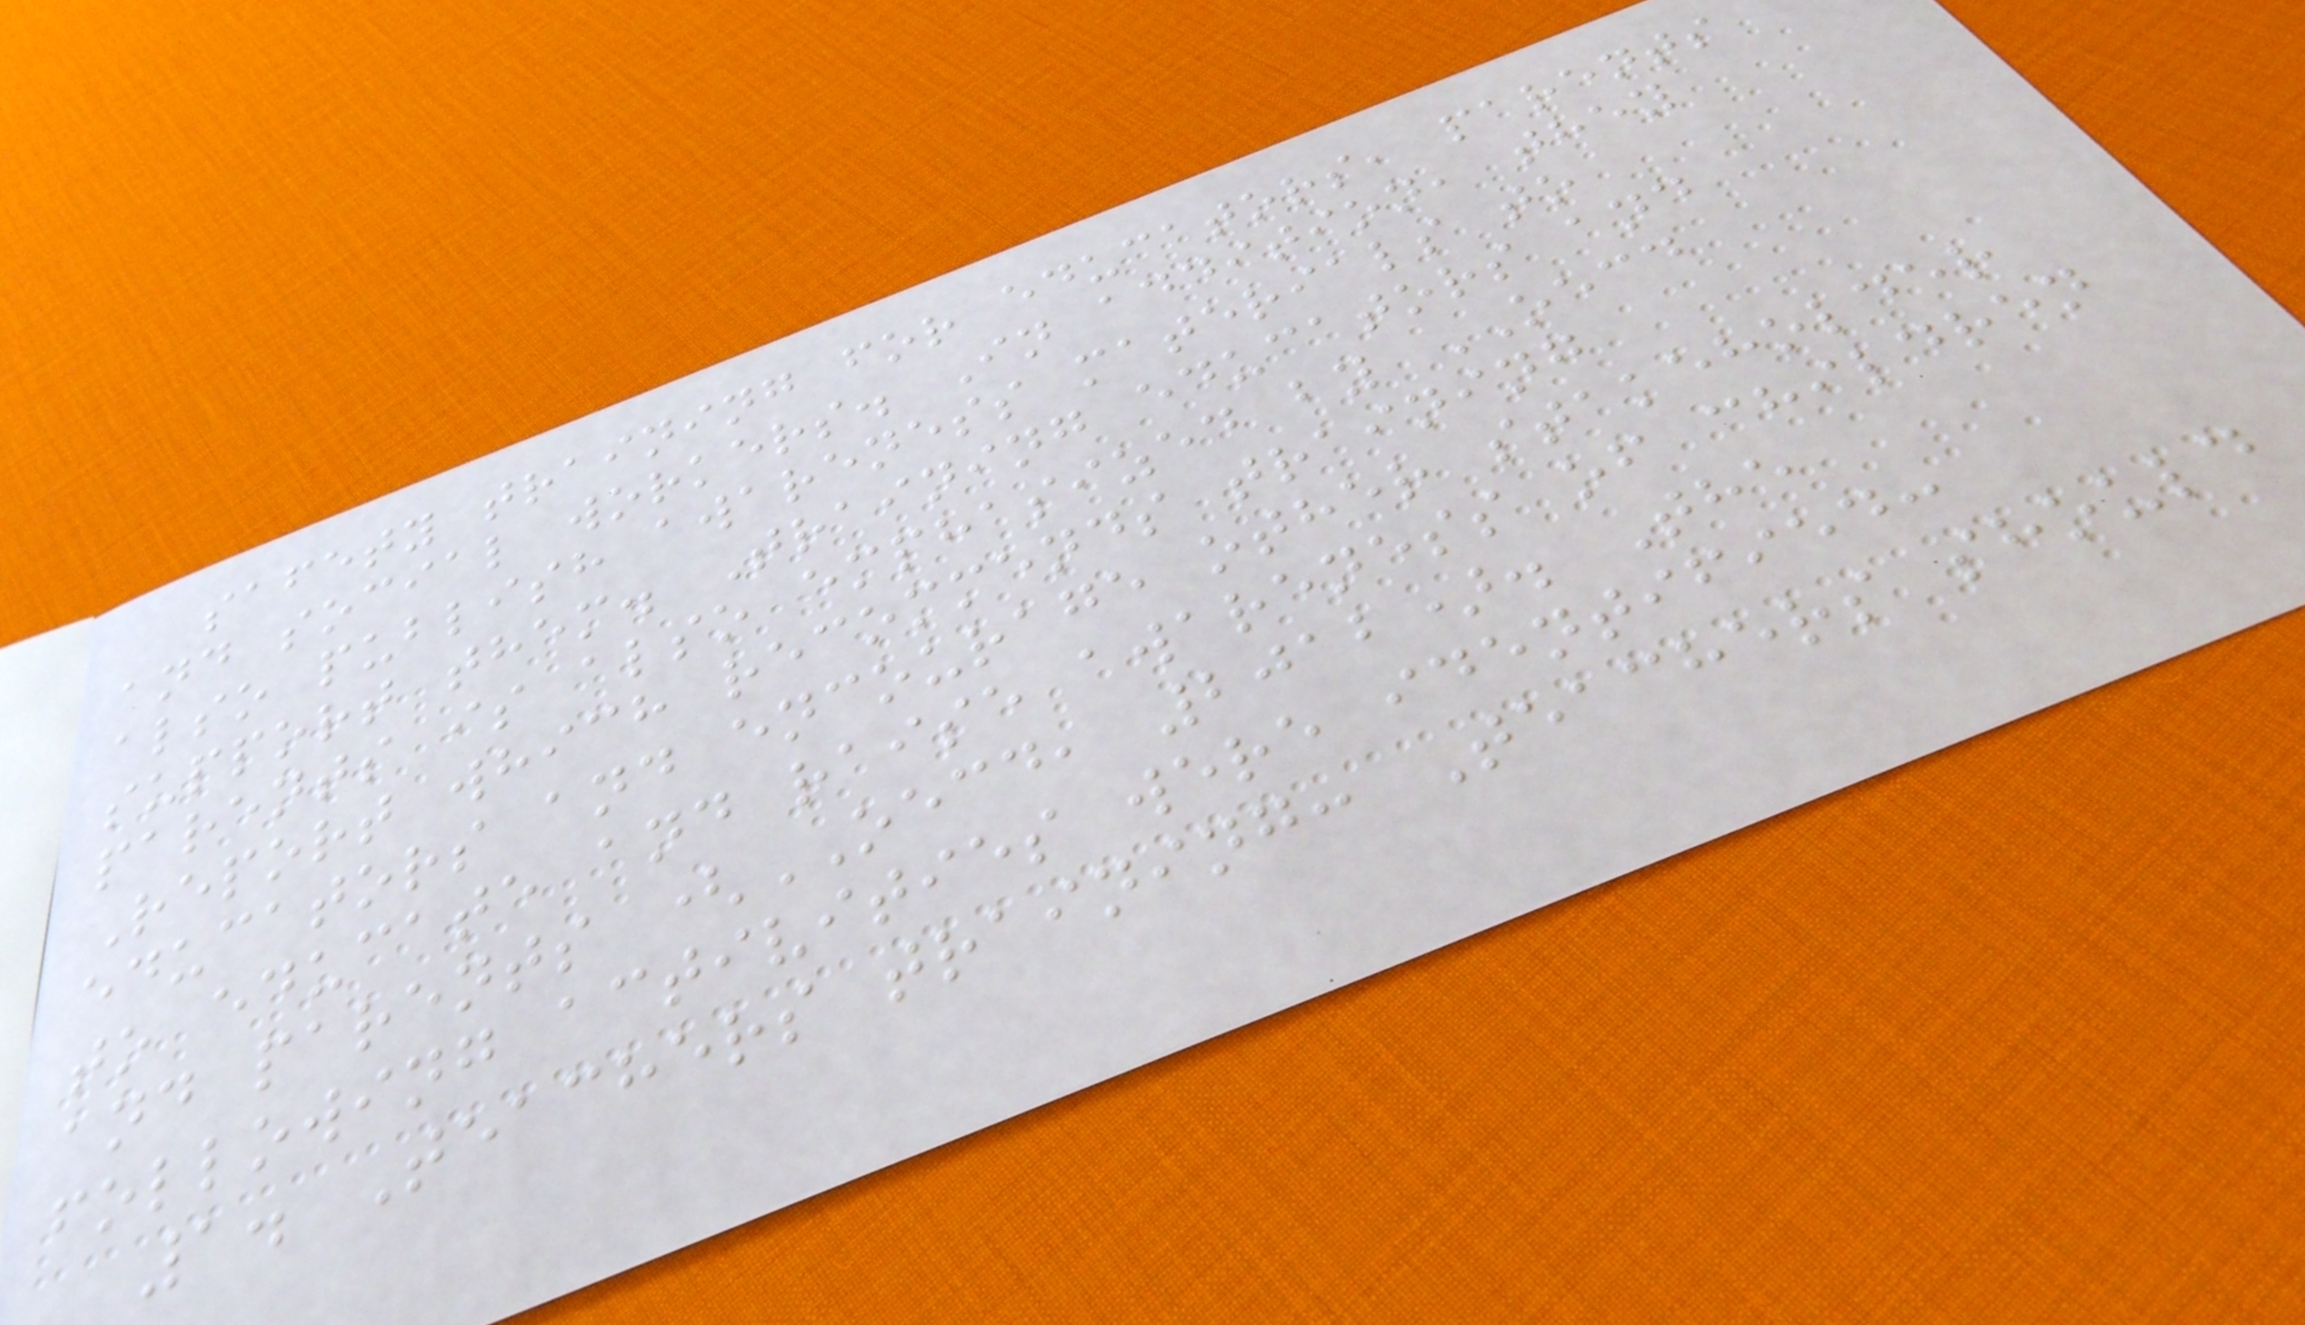safety training for educators, parents
and social workers. In addition, they
also publish awareness materials to
support them. Training educators and
parents is also emphasized by OECD
Report which recommends training
educators and encourage other stakeholder
to educate and raise awareness of children
and parents (OECD, 2012). The
following activities were identified:
1. Teachers training: Teachers should
